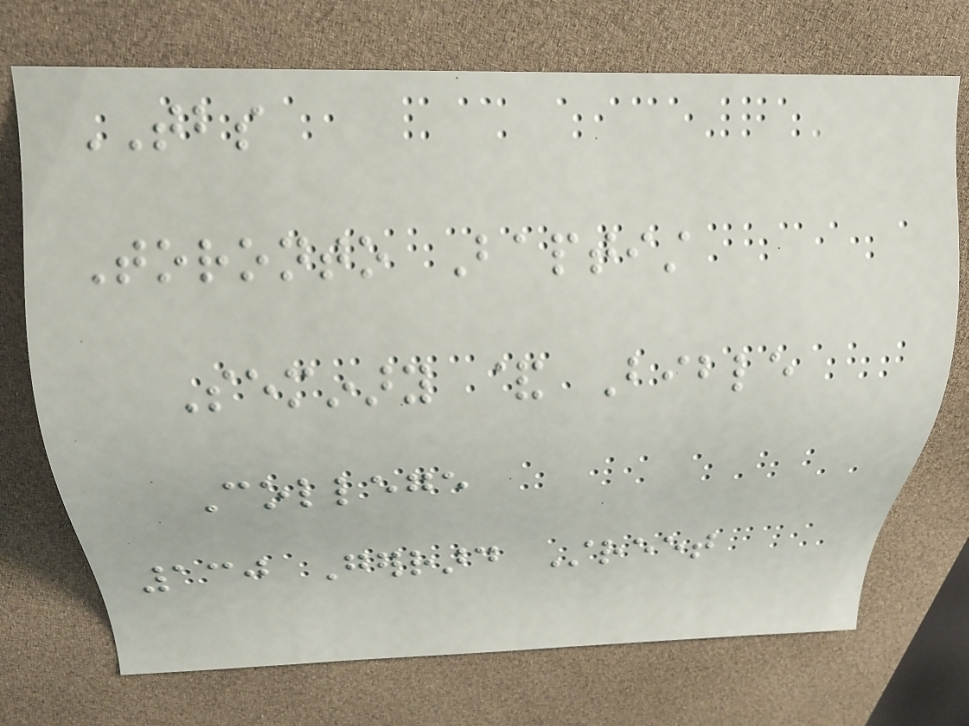TBS
Toronto Baptist
Seminary & Bible
College
130 Gerrard Street
